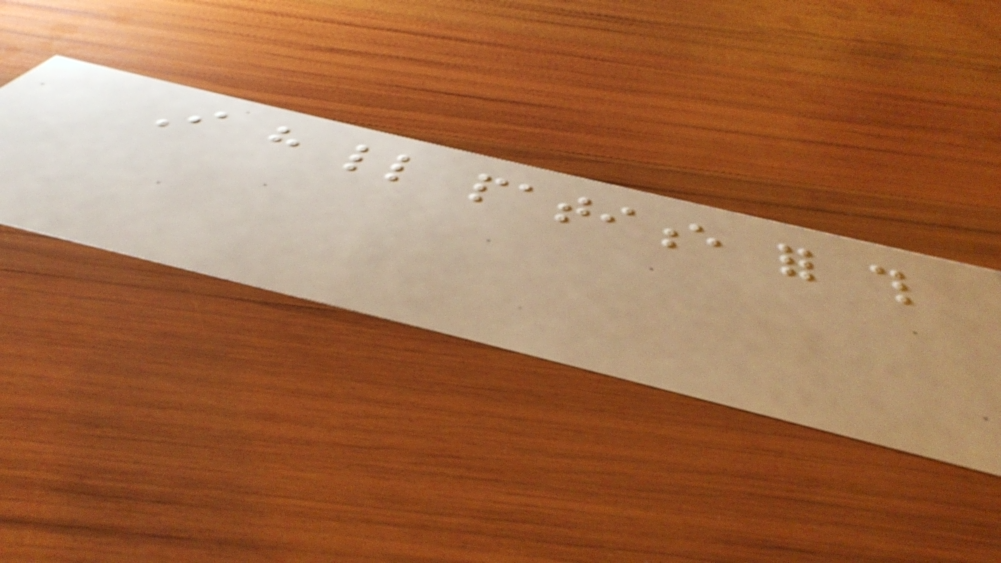I have little patience for this
